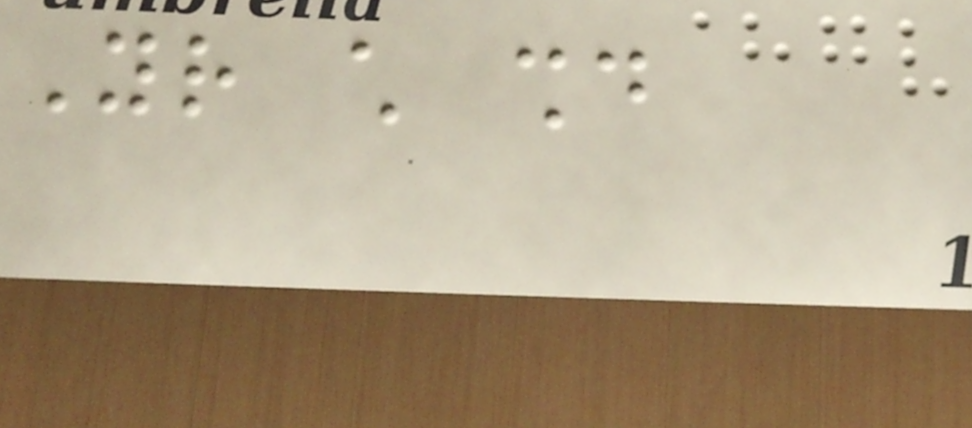Your child should
